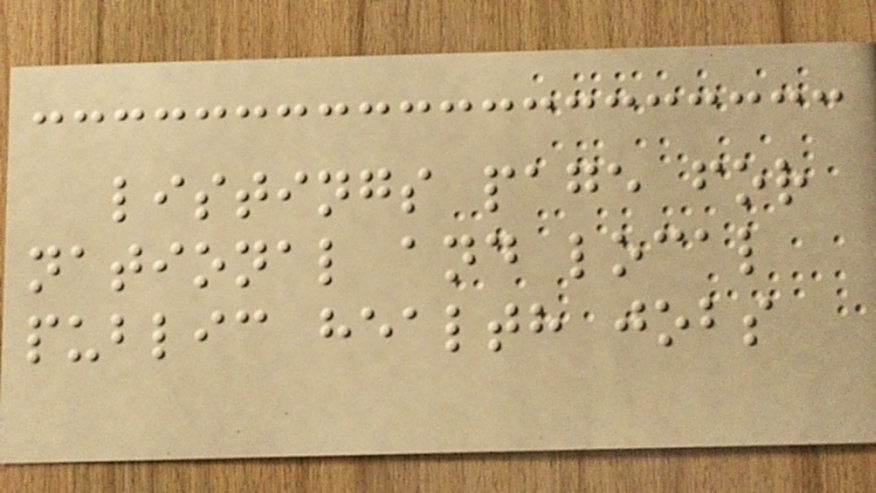listings page for
national and local
public health jobs
